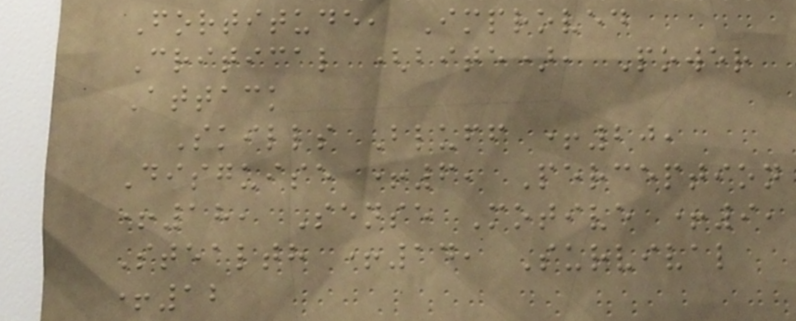Fortitude, Improved
Critical (bite), Power
Attack
Skills Bluff +20,
Disguise +6, Perception
+18, Sense Motive +9,
Stealth +14, Survival
+12
